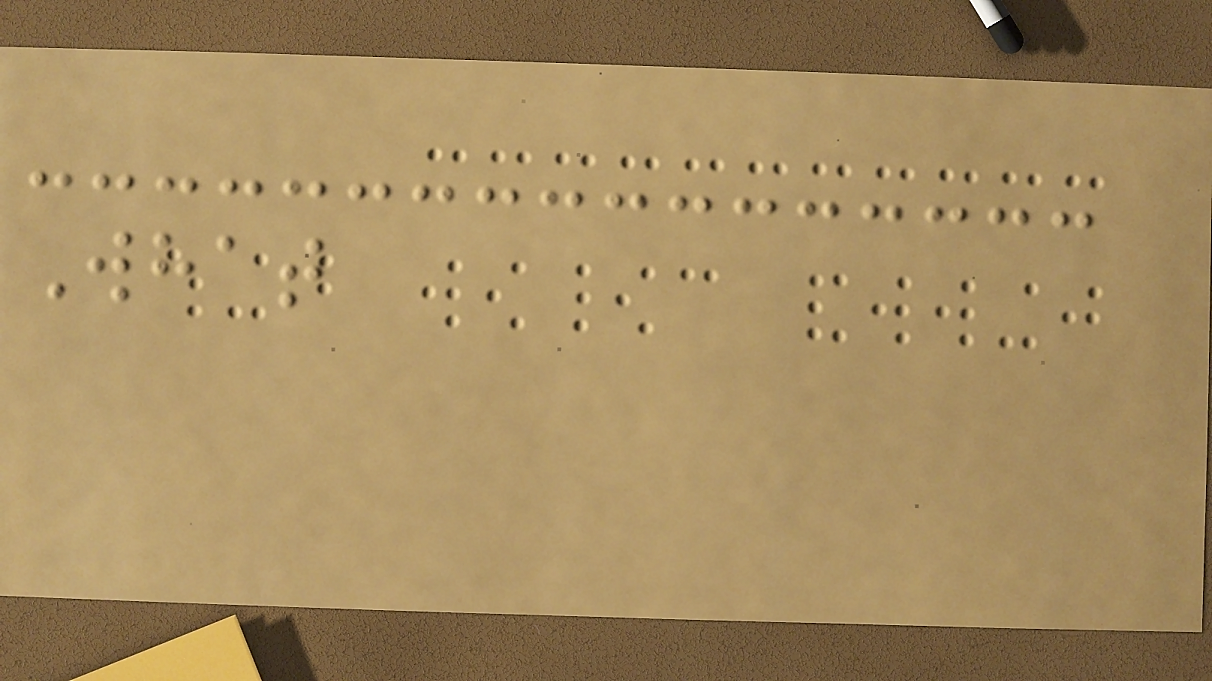What
